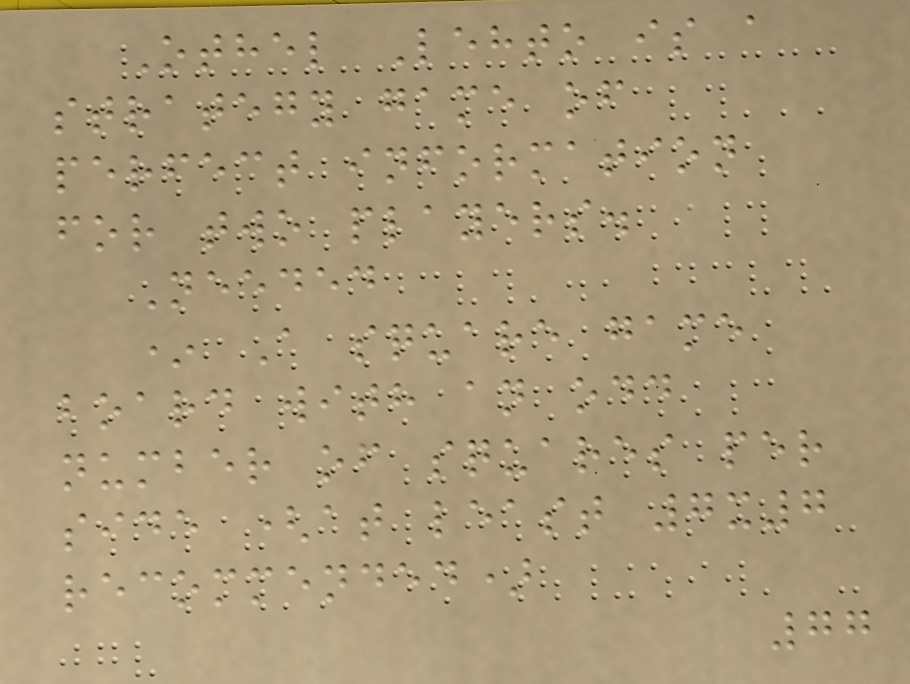Othel Lehto is a
strategy game of
perfect information
for two players.
Needed
* A square game
board with an odd
number of squares per
side (at least 7x7
recommended)
77
